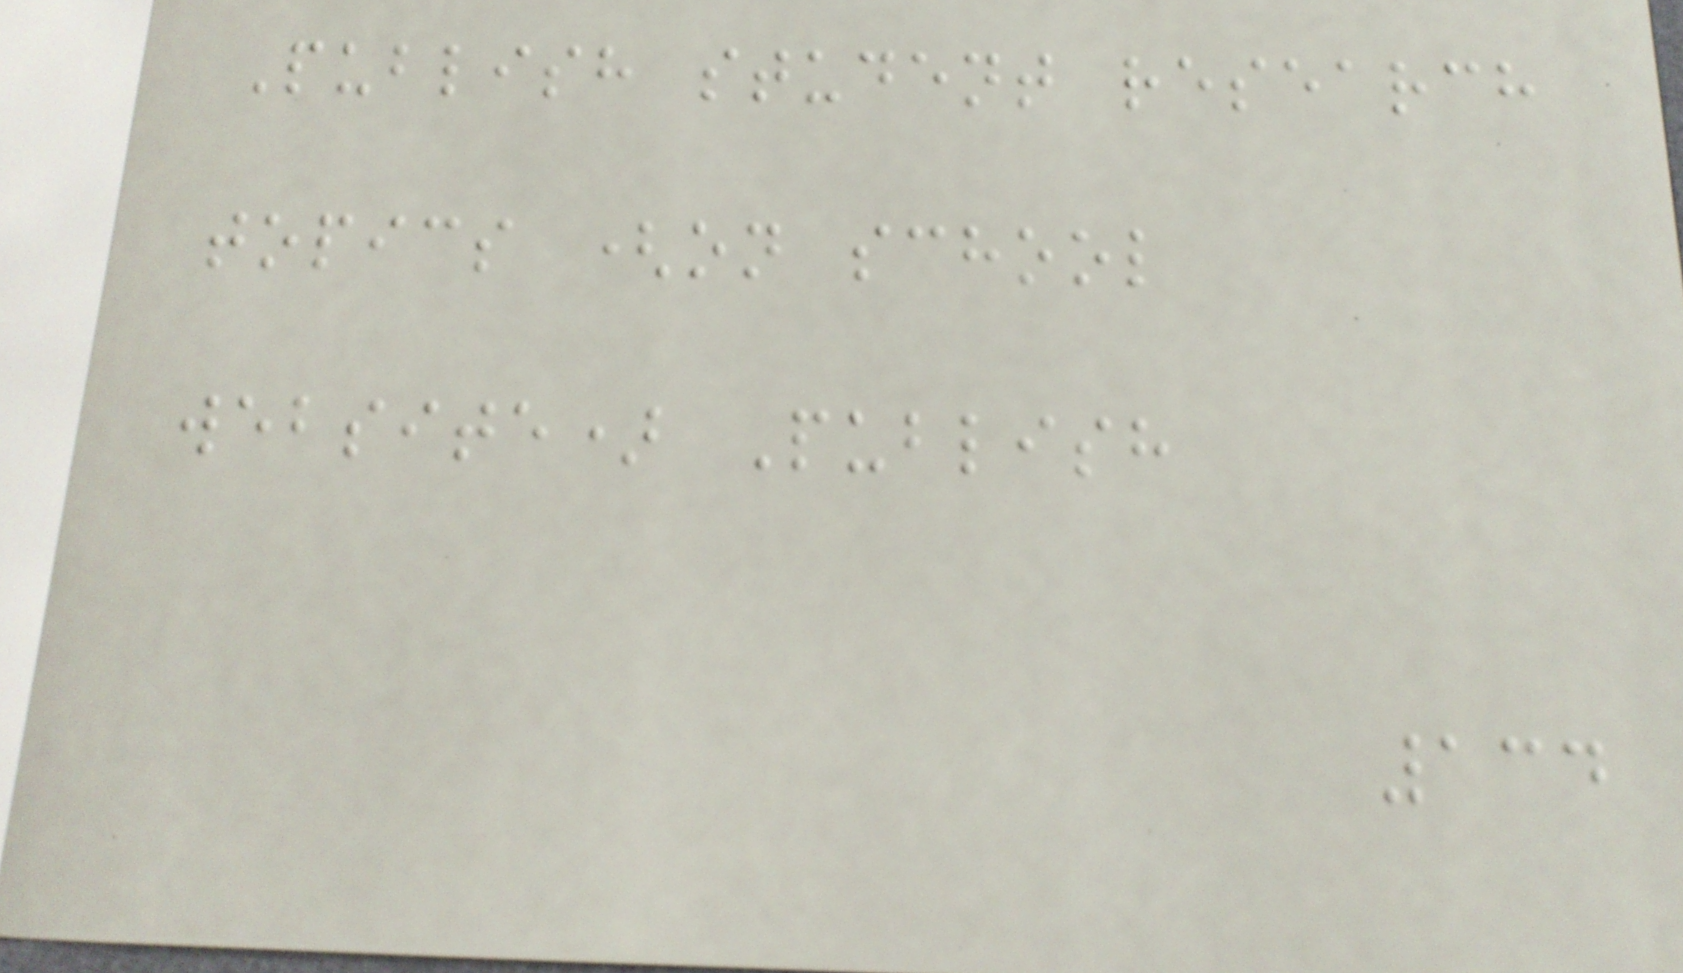Publish student research
topics (on school
website) Publish
134
